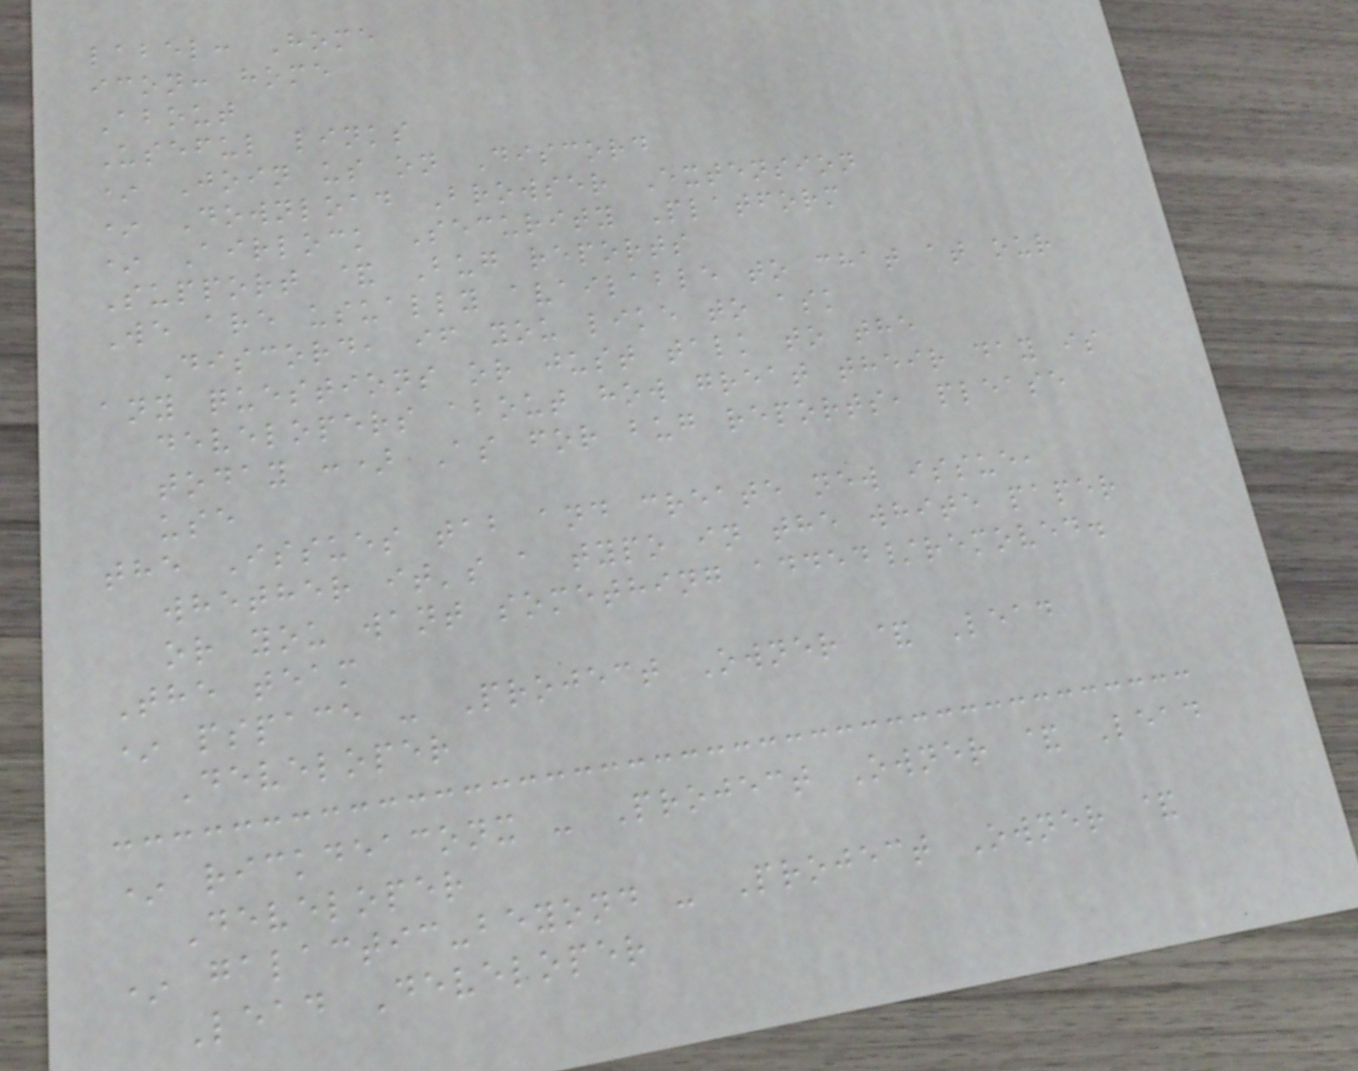label: Home
icon: home
About
Useful links
* Join us on Discord
* Download Browser Extension
* Airlock Security Platform
Support & Bug reports
We are usually available to chat at our
Discord, if you like to ask
any questions or just talk to the
developers about how great their day is
today :) As for bug reports, please
use
the Issues tab and create new issue,
whether it's a typo in the white paper
or you want something added/removed.
The team
* pspace - Project Owner & Lead
Developer
* rickdeaconx - Project Owner & Lead
Developer
* galactic-beyond - Project Owner &
Lead Developer
